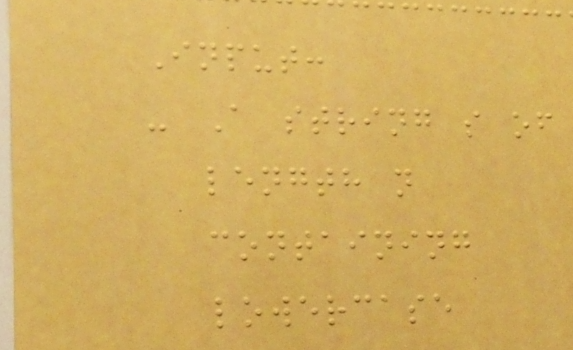Input:
- A string s of
length n
containing
lowercase
